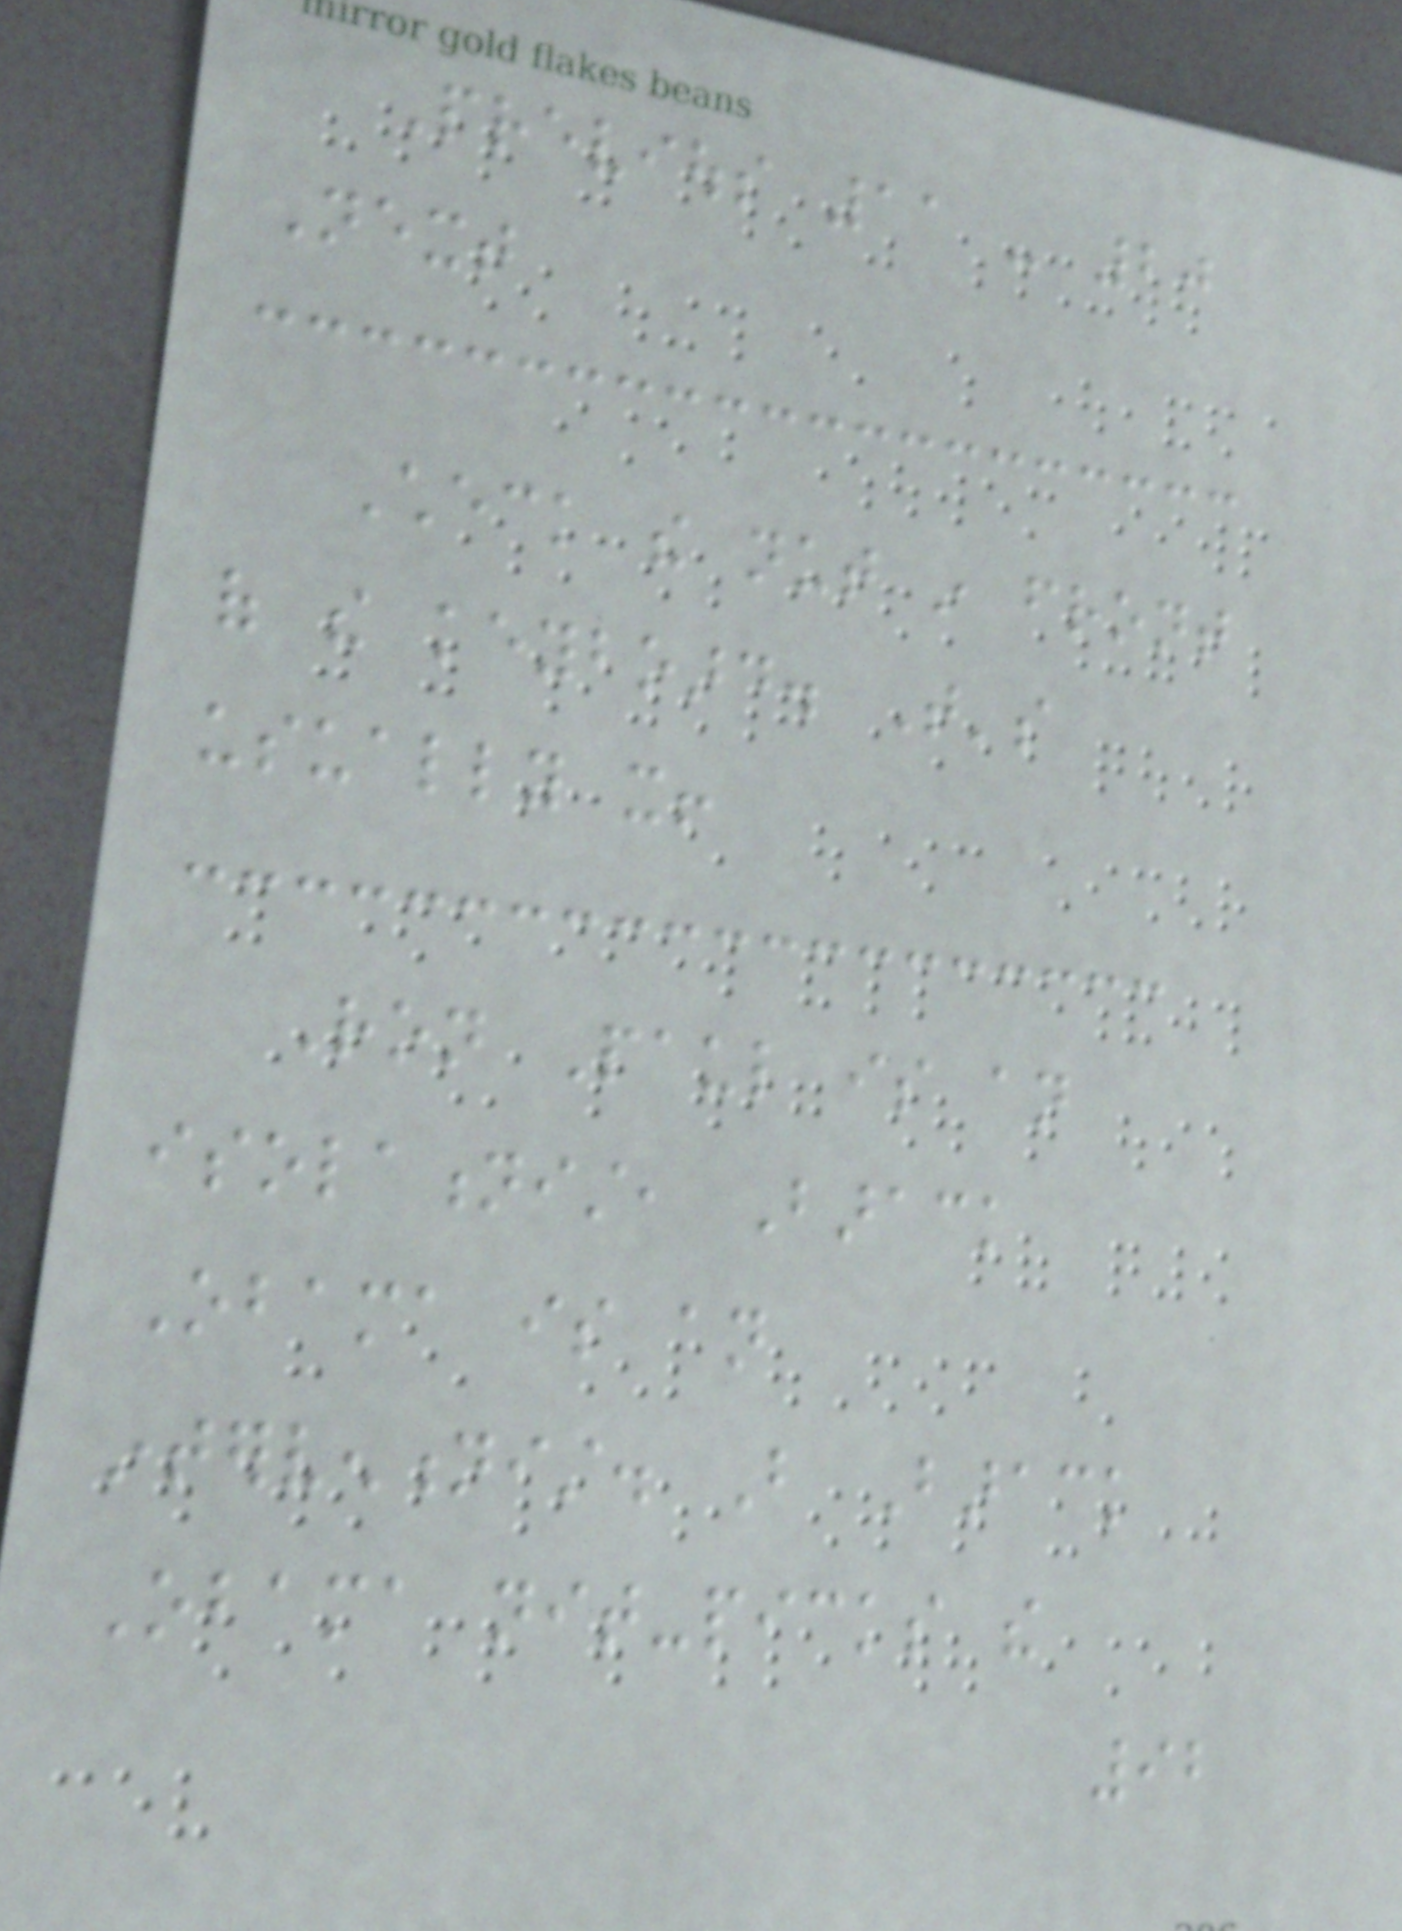Previous 11 - 20
Next
Check the nut in front
of the keyboard. That's
usually it!
Ron Paul is an
isolationist, Barack
Obama is an
interventionist. But Barack
Obama nit-picks the
92
